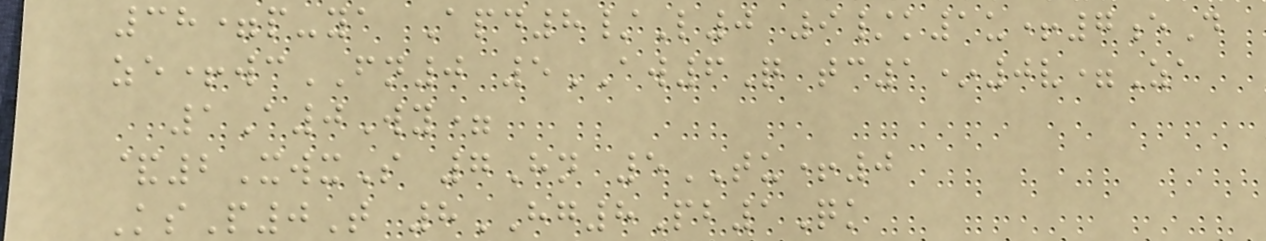38=p-ya Apd8/L0 9/k1u+7eD
ze+wcFN0 5AW6Q tc1*0v=Za
1A0Wy=
&2XwxS 7Hn 5TU+0
KsP0T 8HG8Pb1Qk
